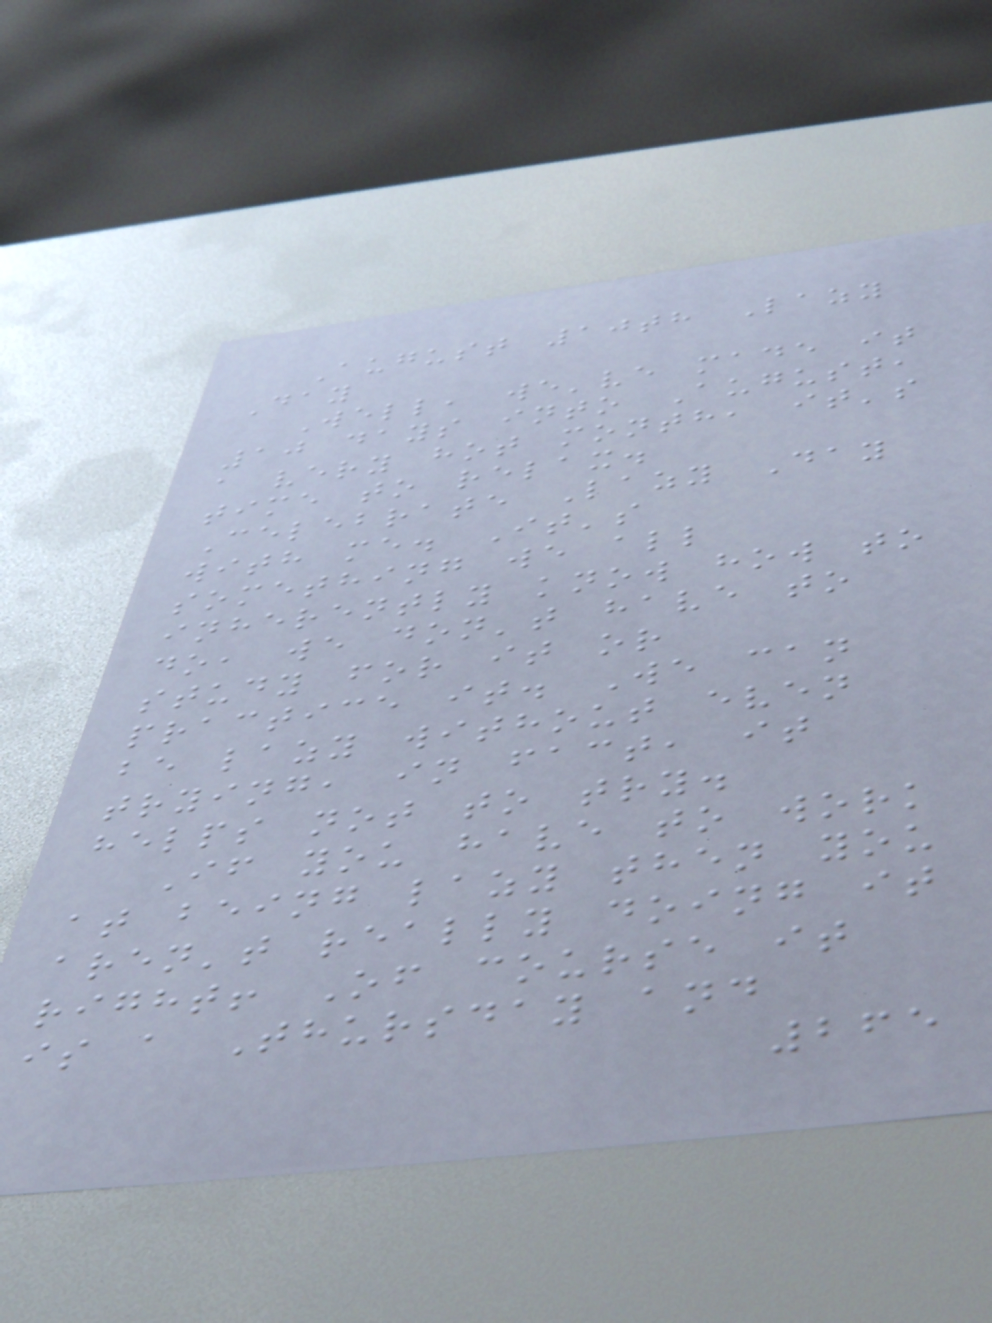August 10th Lazy
Day
Well, we've made it
10 days into August,
a very hot month, it's
time to relax.
Celebrate Lazy Day
with me. It's
something we all
inherently know how to
do, we don't have to
study for it or
practice it. We can
be lazy without even
trying, in fact, it
helps not to try.
If you have to work
at being lazy then you
aren't really doing it
right! Of course it
is a Thursday and
265
